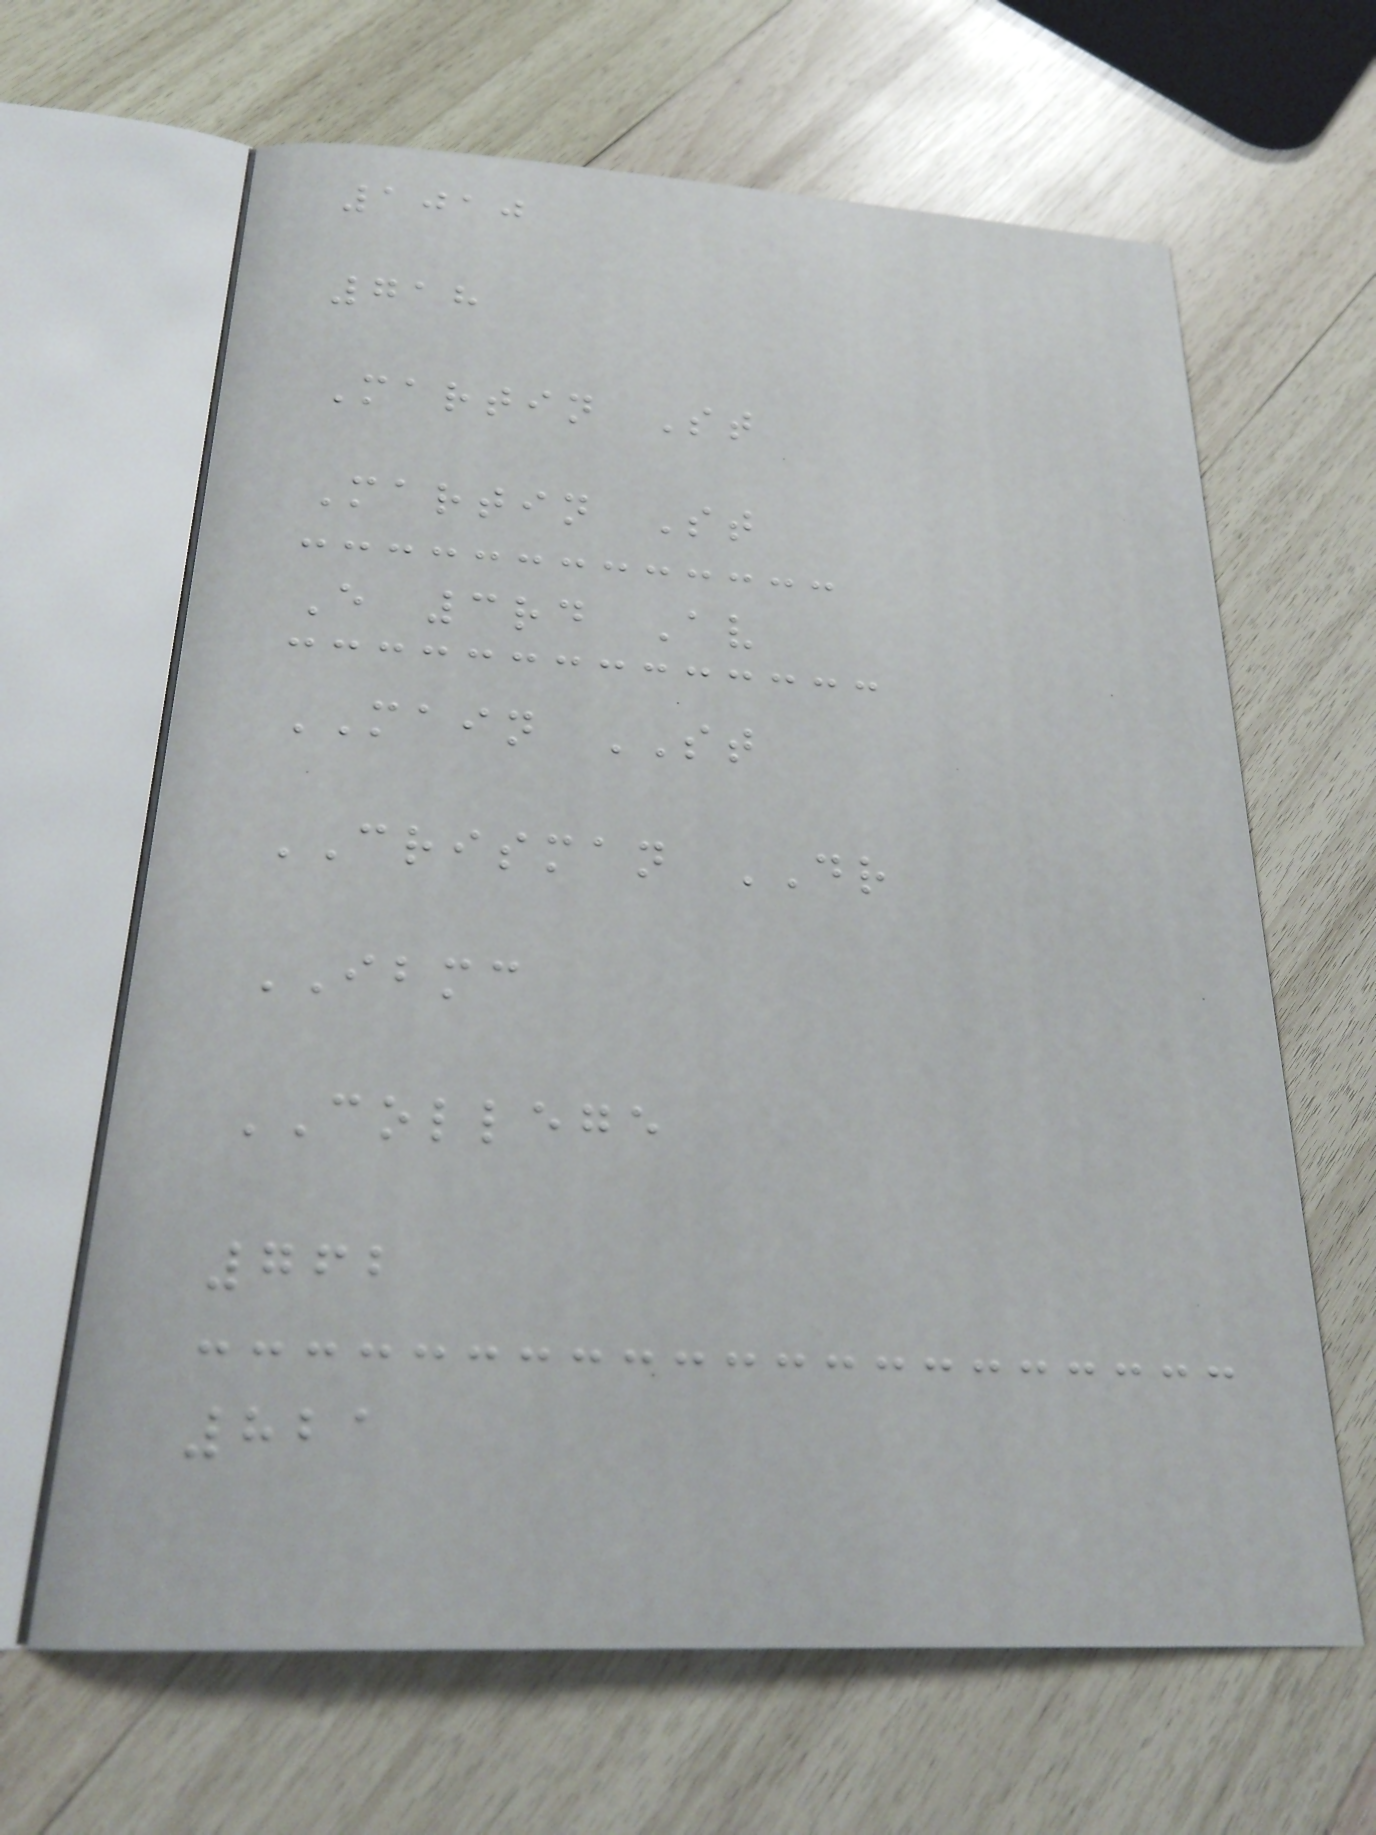1010
718
Martin St
Martin St
E 3rd Av
MAIN ST
CRISMAN DR
IBMC
COLLEGE
762
821
